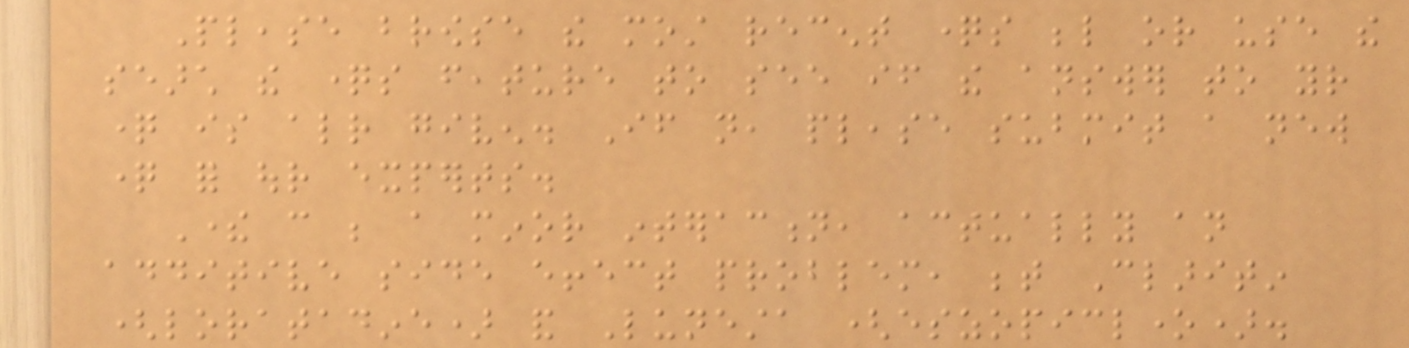Please browse the most recent questions below or use the
search the questions feature to see if the answer to your
question is already given. If not, please submit a new
question for our experts.
There can be a minor interaction, actually an
additive side effect problem, between Claritin
(loratadine) and Lunesta (eszopiclone).
